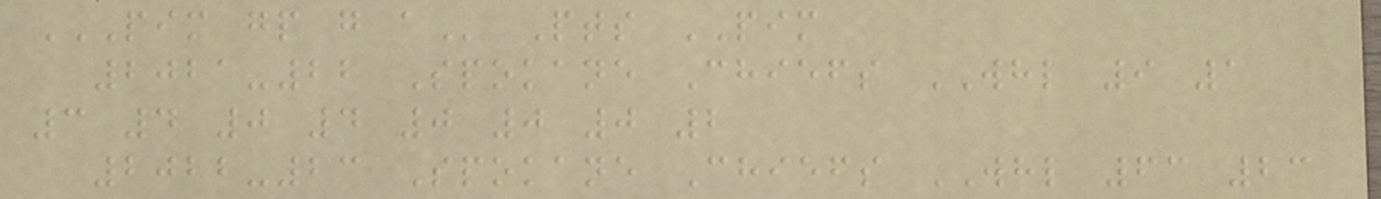PIM GP G A Pts PIM
2021-22 Spokane Chiefs WHL 9 1
3 4 0 4 0 0 0 2
2022-23 Spokane Chiefs WHL 63 23
